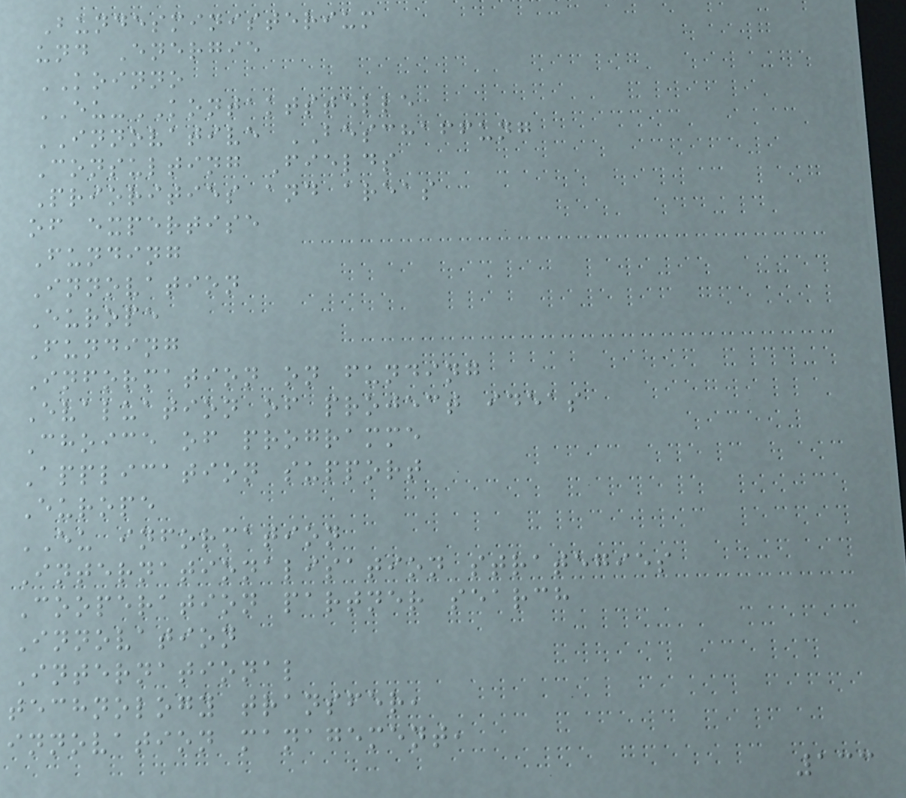Bundesministerium
und Energie
KOINNO
EU-KONTAKTSTELLE
INNOVATIVE BESCHAFFUNG
Consulting Fields
Priorities and areas
of expertise
Funding
Innovation
Europe
Funding
Information on funding
Evaluation of project ideas
Choice of programme
Application support
Europe
EU information
Internationalisation strategies
Cooperation partner search
Innovation
International
technology transfer,
innovation management,
133
